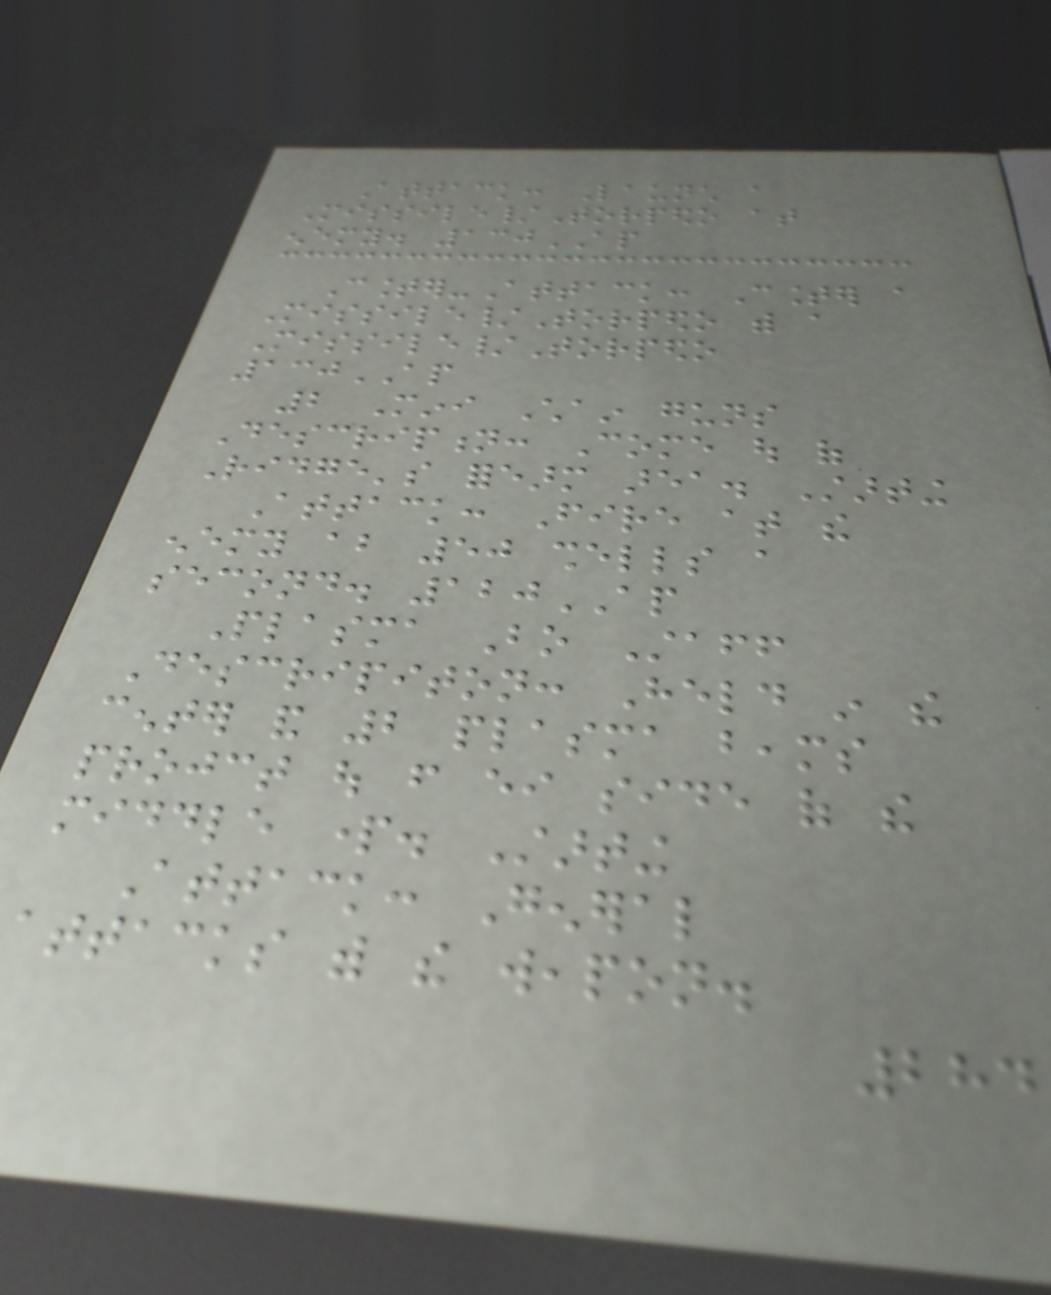Attack: Launch a
Missile/Torpedo at
enemy. 130AP
Counter-Attack: Counter a
Missile/Torpedo with a
Missile/Torpedo
130AP
2 Mini Chain guns
Description: Come out of
Ridge's forearm area. Starting
Attack: Fire at the
enemy about 50 shells a
second. 120AP
Plasma Bo Staff
Descripiton: Held in the
center and 2 plasma beams
projct out from either side of the
middle part. Starting
Attack: General
attacks with the weapon.
284
